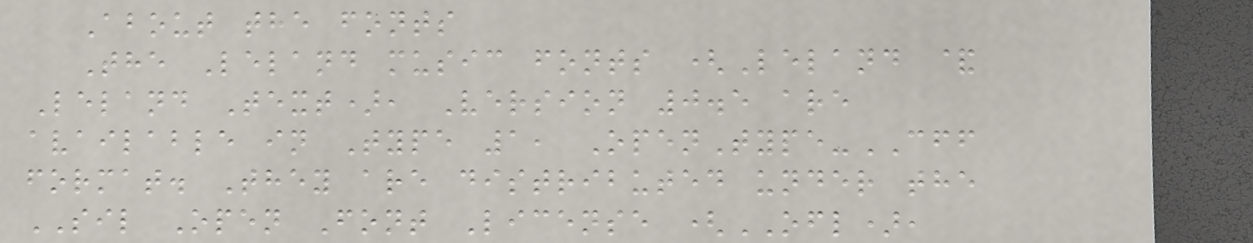About the fonts
The Leland music fonts (Leland &
Leland Text), Version 0.5 are
available in Type 1, OpenType-CFF
format. They are distributed under the
SIL Open Font License (OFL),
